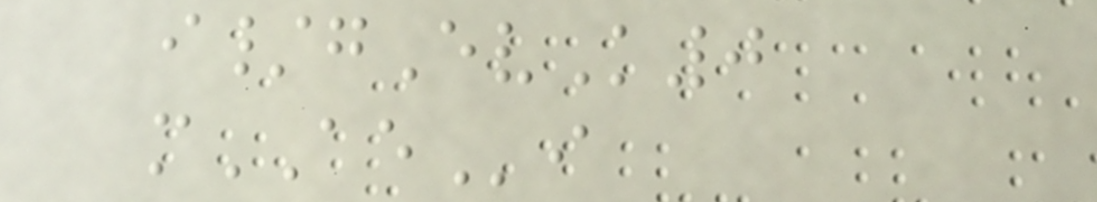i/gEvK0
mAEi
